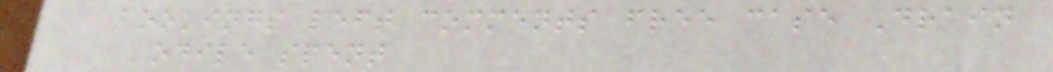bookings left comments free case Drain
odile spent
